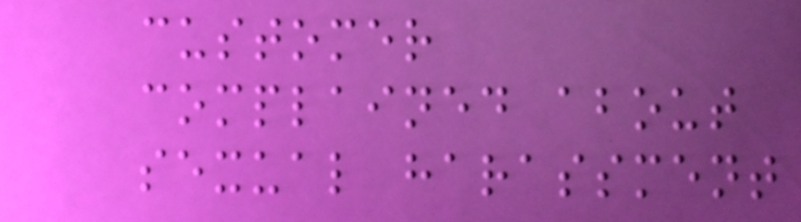customer
complained about
sexual harassment
